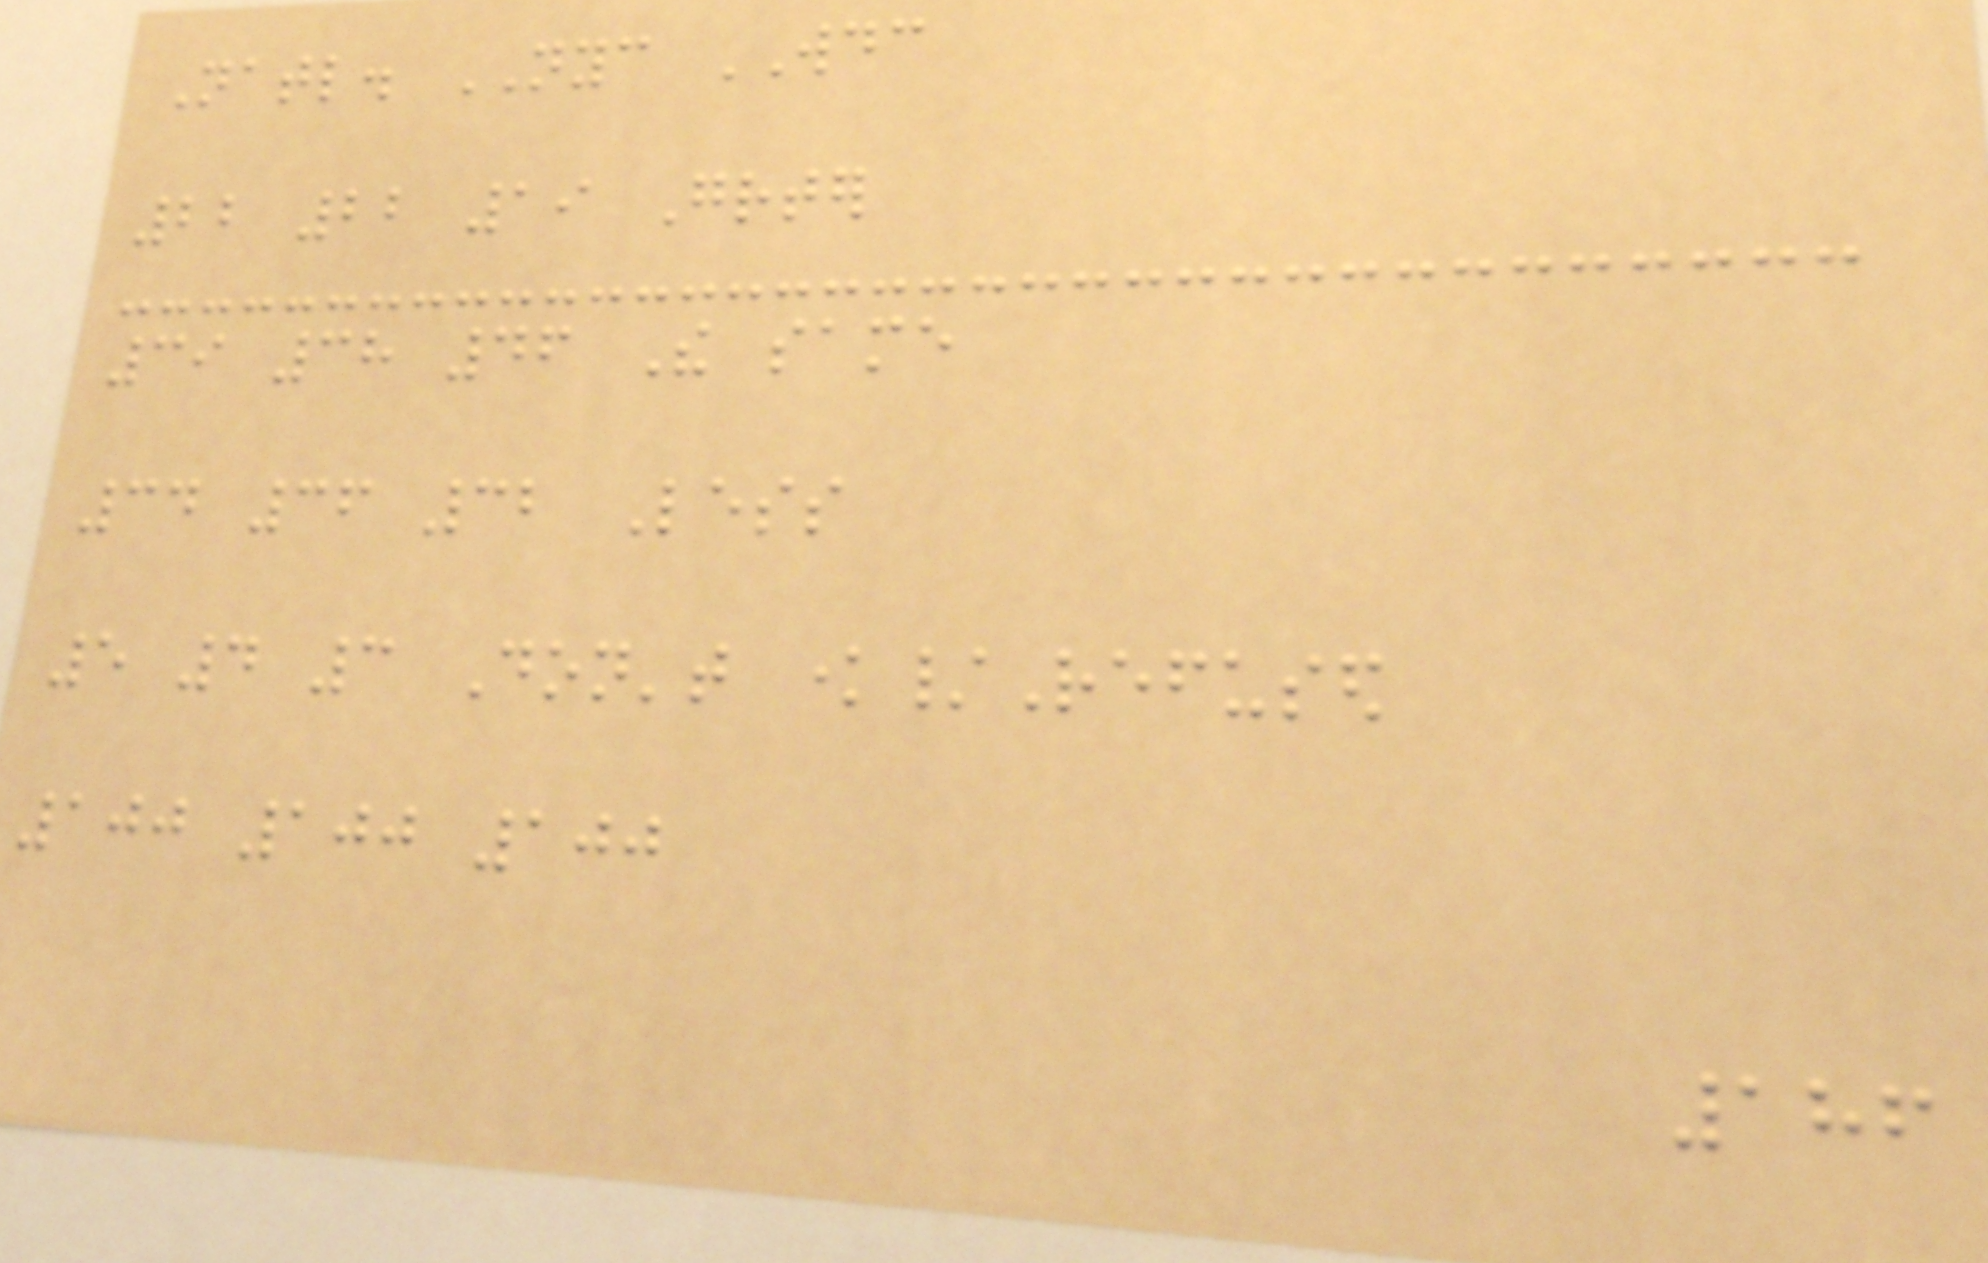Natl. NYC WDC
22 22 19 Greater
39 38 46 The same
34 36 32 Less
5 4 3 Don't know/Refused
100 100 100
186
